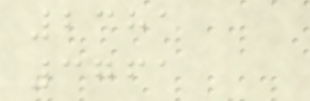2381
3761
